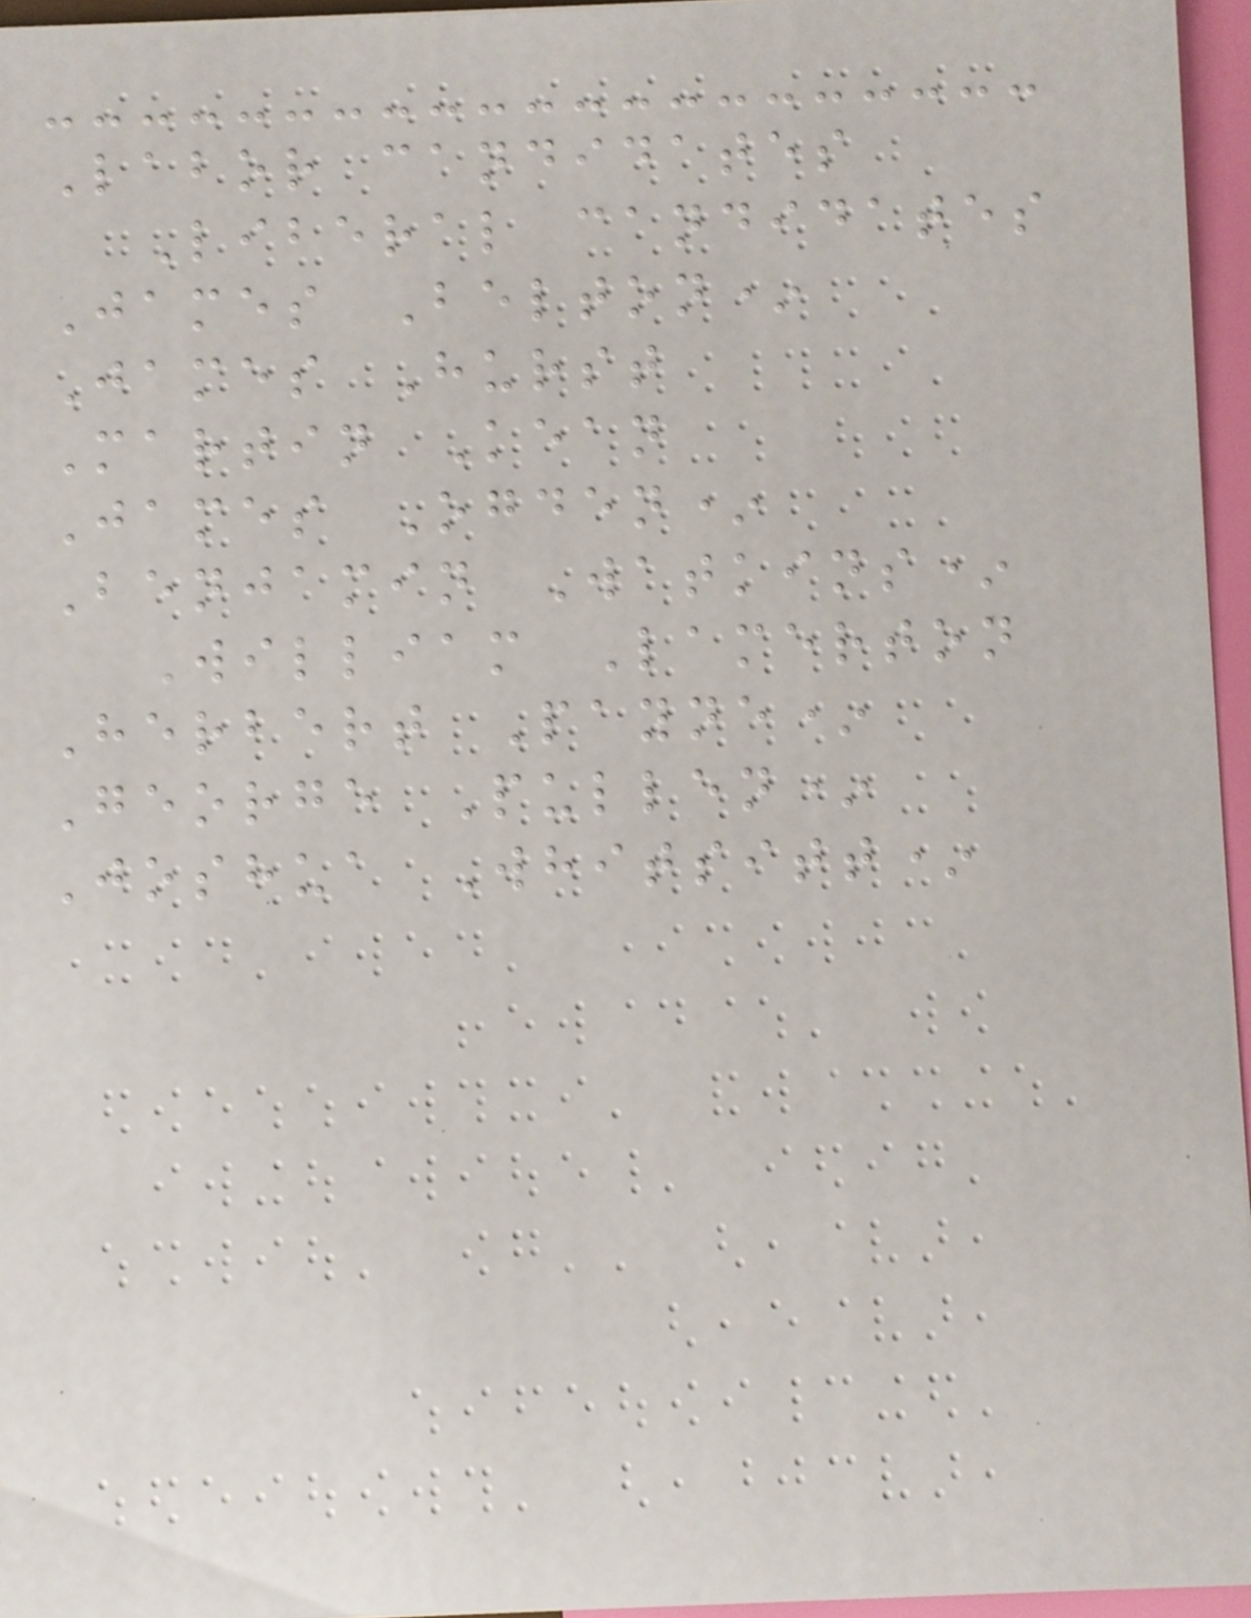Labor candidates
Liberal candidates
James Belton*
James Hurst
Martin Kean
James Ogden*
Benjamin Watkins*
William Lamerton
Herbert Payne*
George Pullen*
Joshua Whitsitt*
